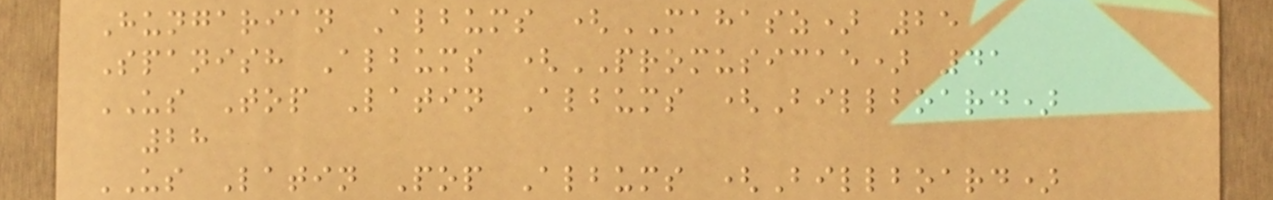Hungarian Albums (MAHASZ) 25
Spanish Albums (PROMUSICAE) 41
US Top Latin Albums (Billboard)
28
US Latin Pop Albums (Billboard)
